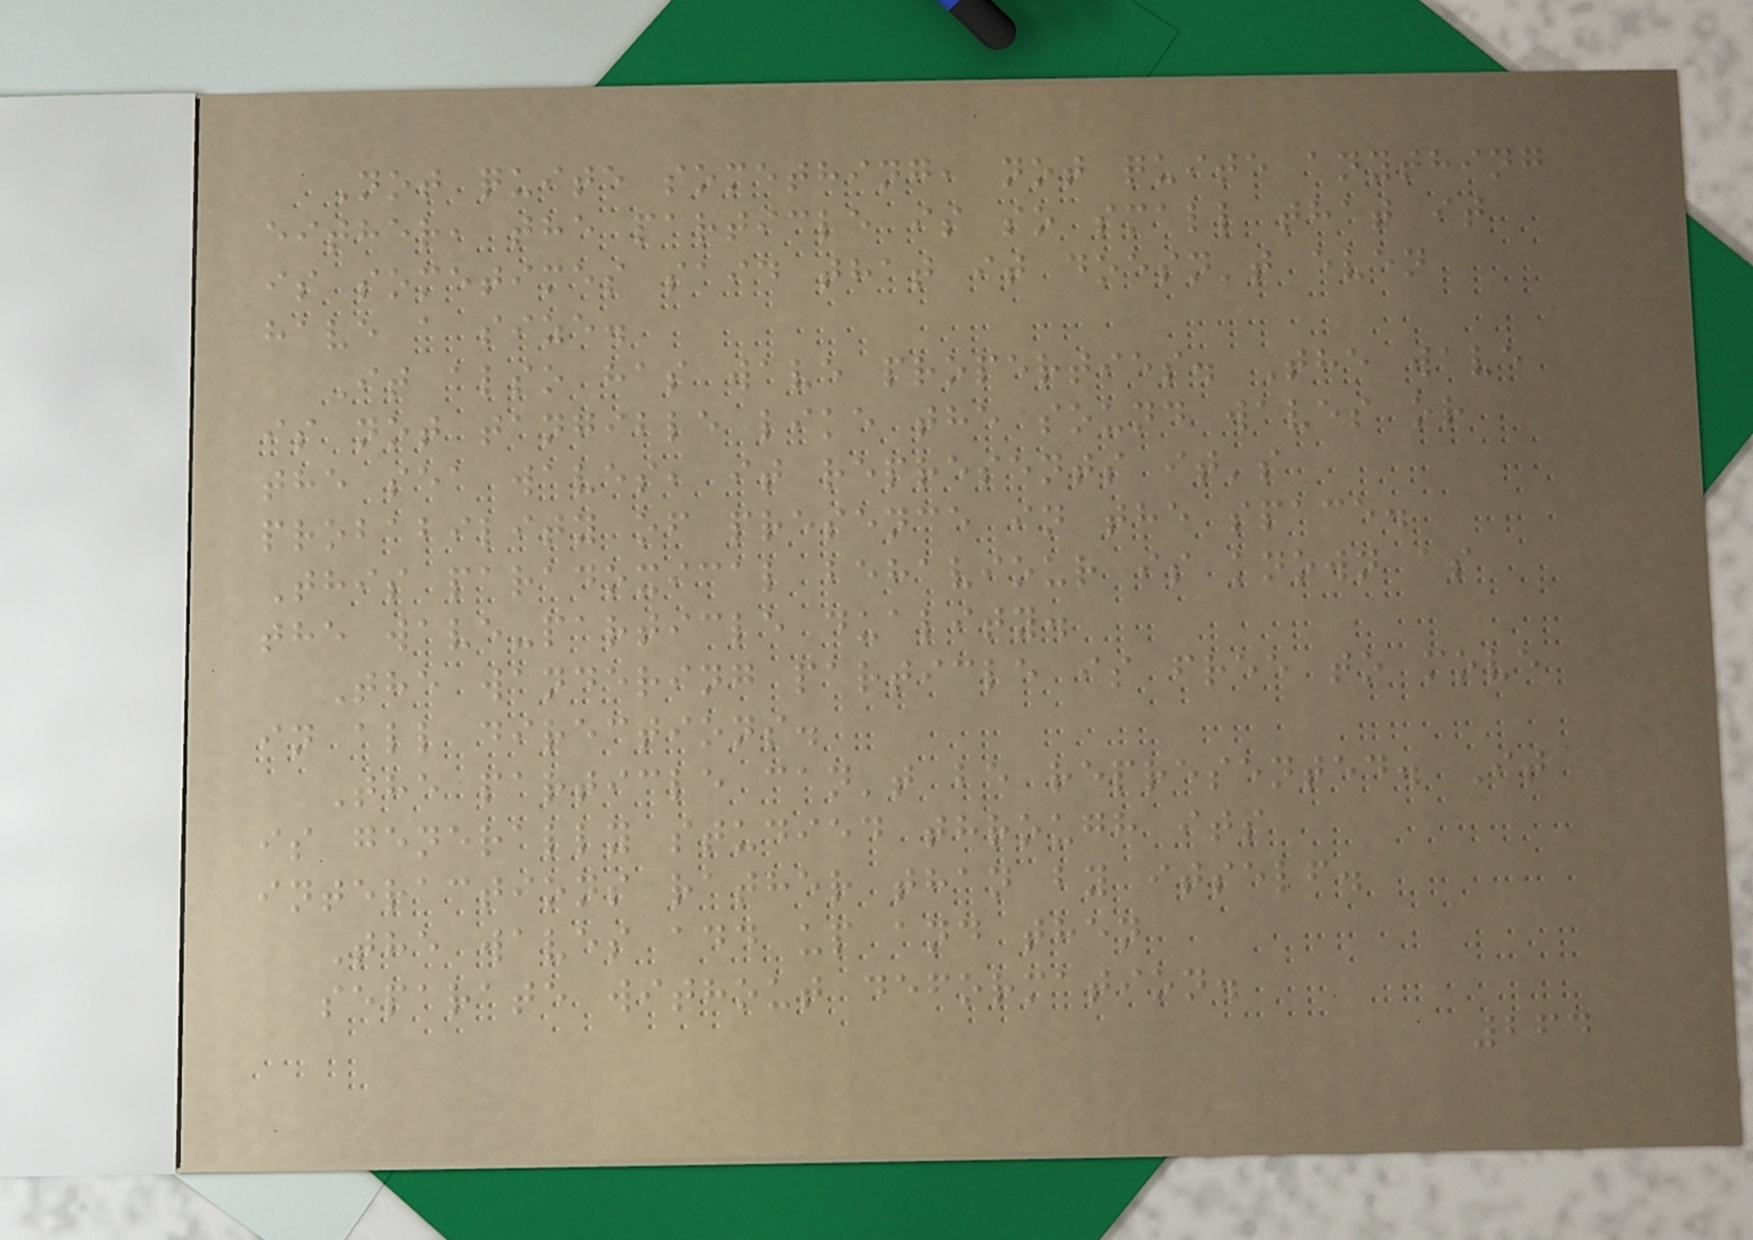Not quite something, not quite anything
either, the particle is so small that it
is sometimes said that it doesn't even
have a size.
It also has wave properties. The wave
is not tangible like the sound waves or
the sea waves, it represents it's
probability of presence in the space.
This paradoxical behaviour is known as
the wave-particle duality.
The wandering particle is free to move
in all directions.
The particle can't be represented. It
is generally studied through its
interactions rather than by itself.
The waves add up and then
separate without deformation.
264
